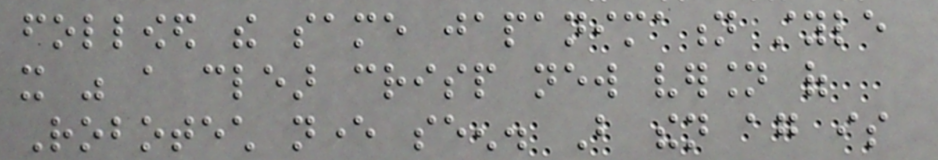followed the same japanimation style
it was a clear crisp new version of
Robotech never seen. But then again is
